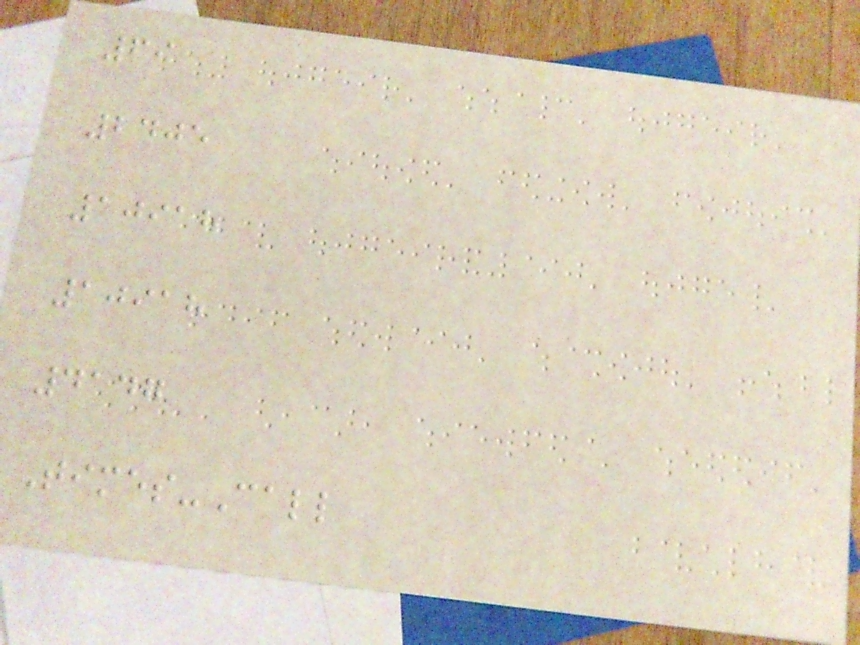69
2405
10918
10918
4147
Times-Call
